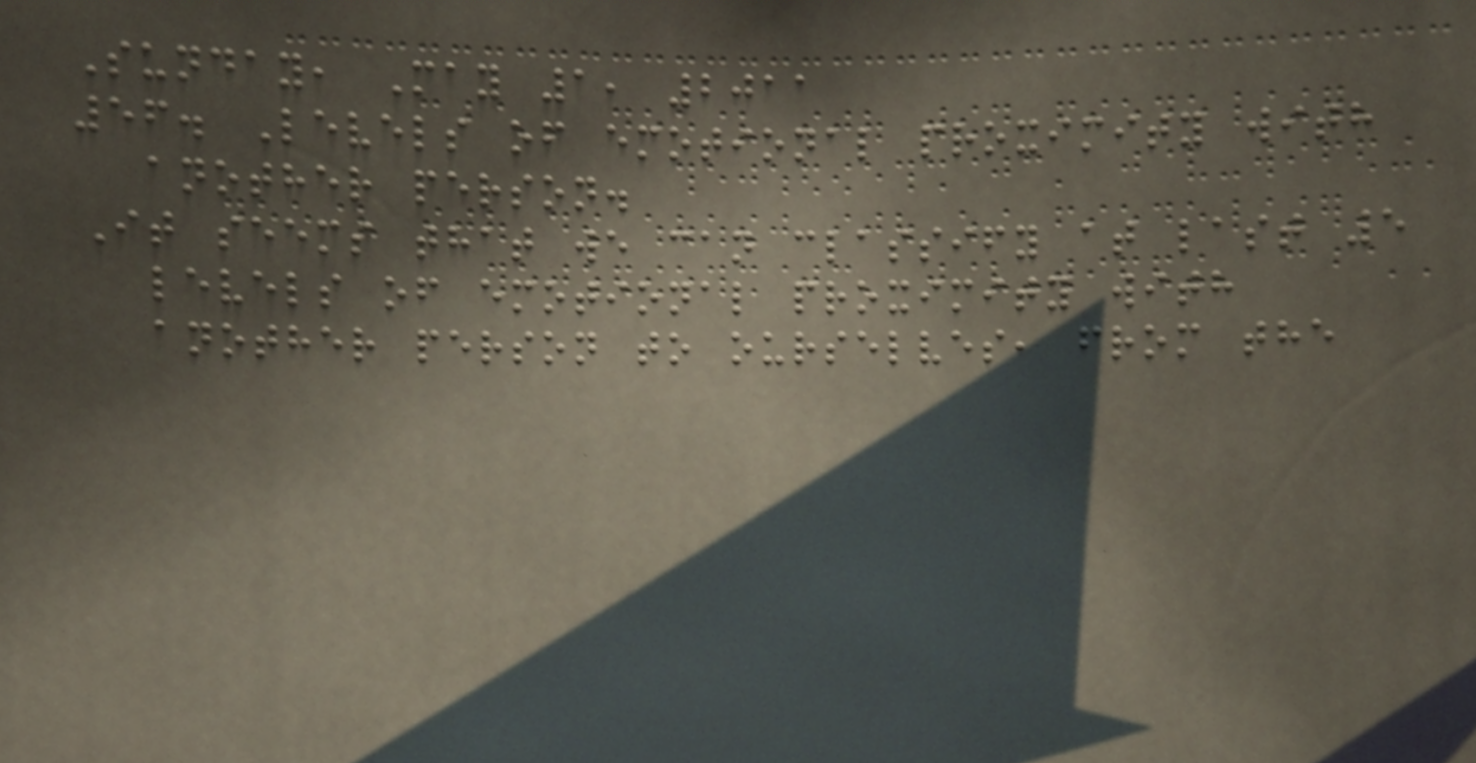Sunday, May 1, 2011
56. Levels of emotional proximity with
another person.
It seems that we can classify at last 5
levels of emotional proximity with
another person to ourselves, from the
